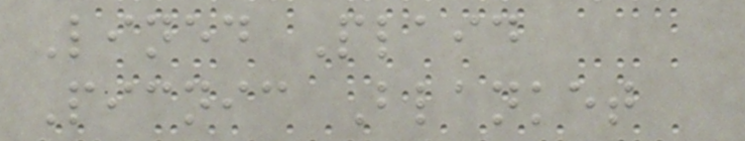Lined Plaid
Picnic Blanket
